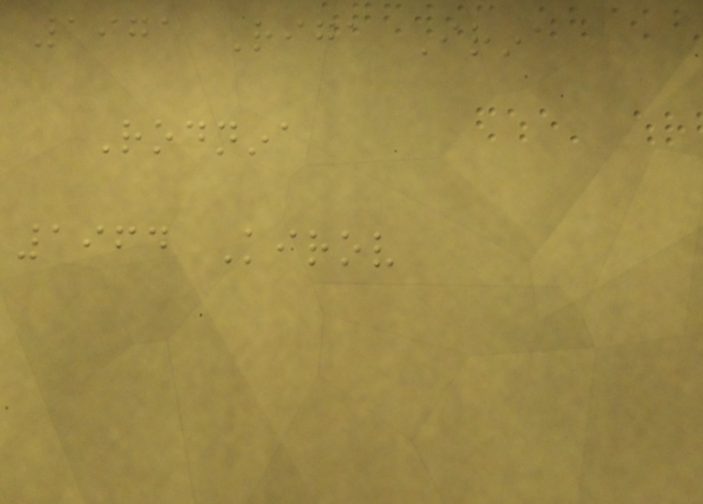1971 Riga Irina
Rodnina
1964 Kirov
